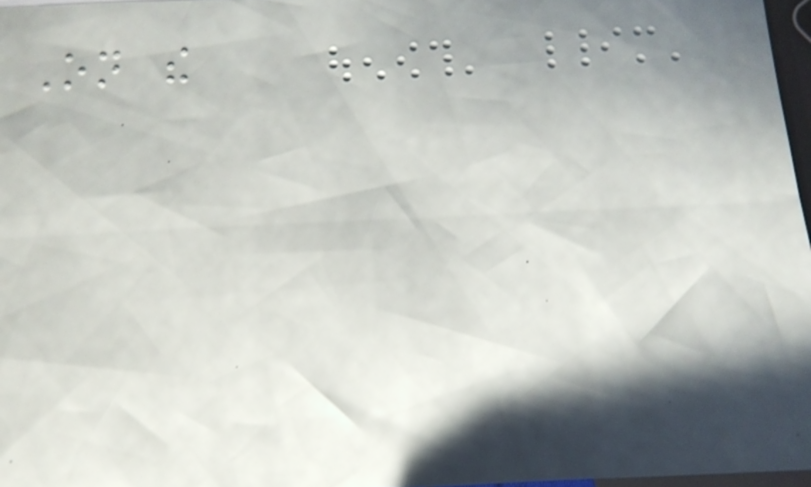On the
